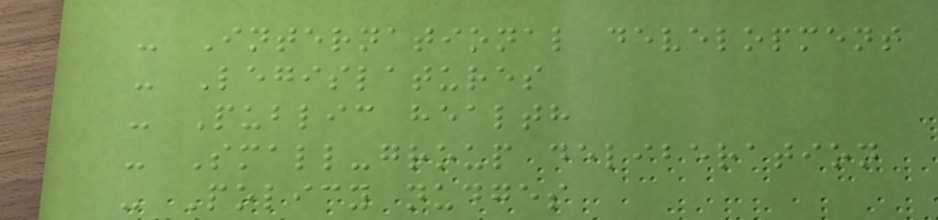- International development
- Legislatures
- Public health
- Small-group deliberation
- Policy nudges
